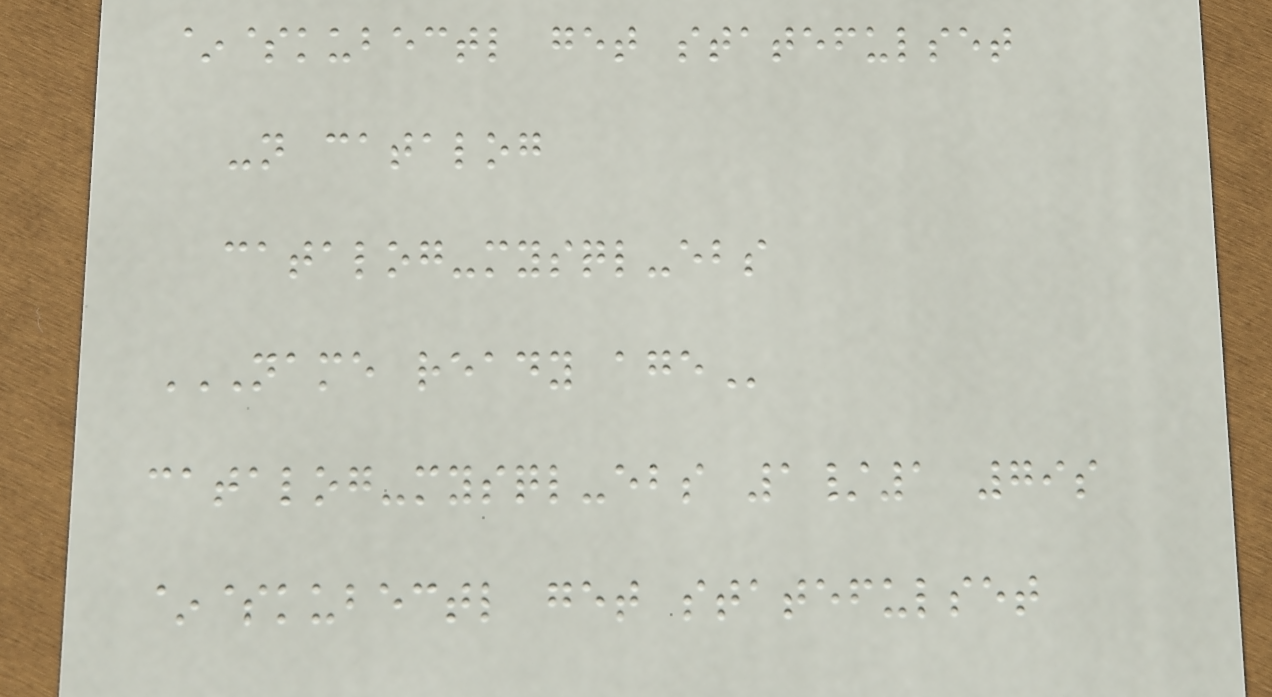~$kubectl get statefulset
-n catalog
catalog-mysql-ebs
NAME READY AGE
catalog-mysql-ebs 1/1 79s
~$kubectl get statefulset
